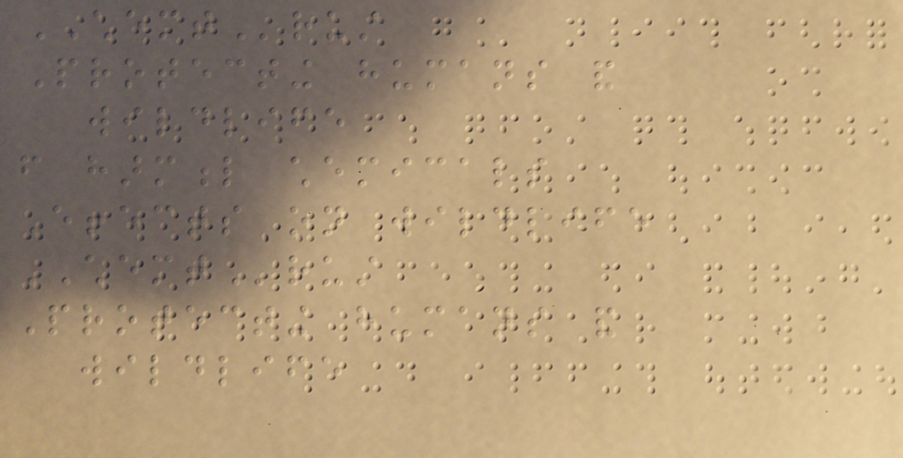CHEMTrust
Protecting humans and
wildlife
from harmful chemicals
Effects on wildlife
CHEMTrust
Protecting humans and
wildlife
